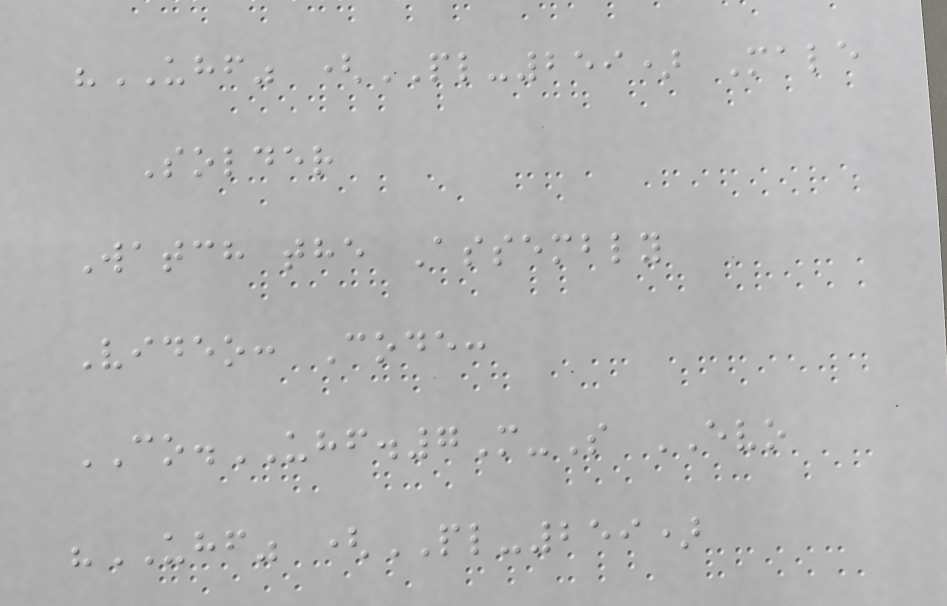"UHF" (PL-259) Male
Solder
Watch the Assembly
Video: Code:
CO.UHF.7M-S EVO
"UHF" (PL-259)
